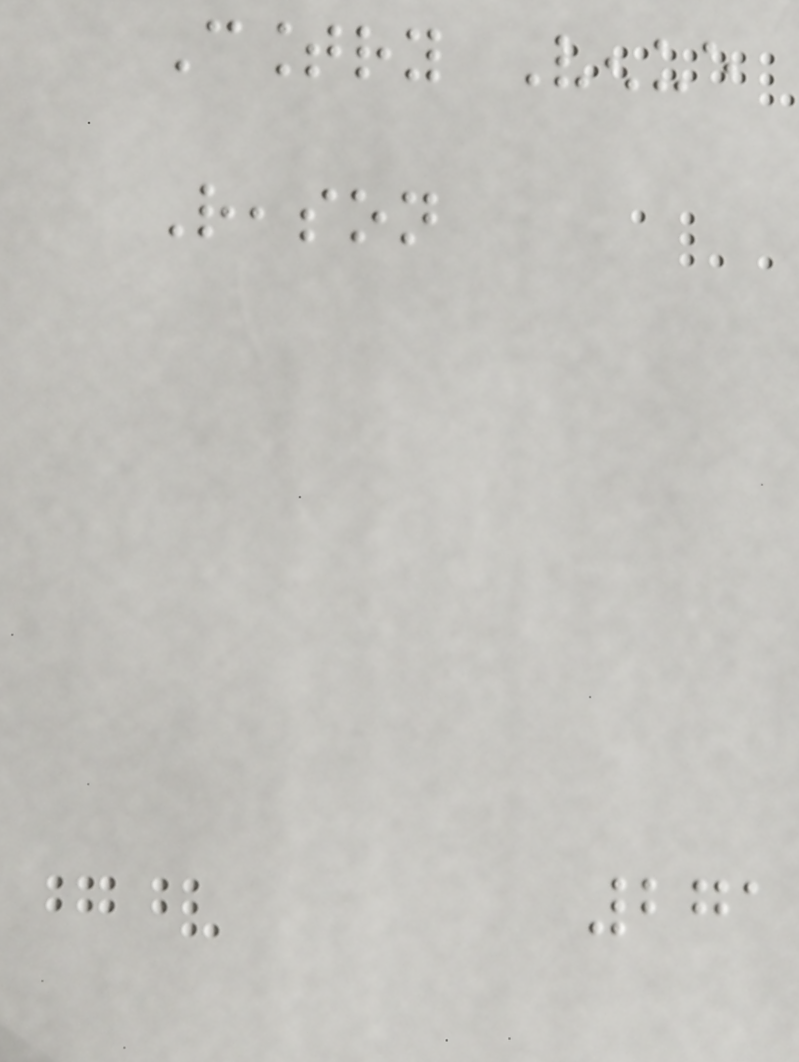Country Venue
Reason
271
